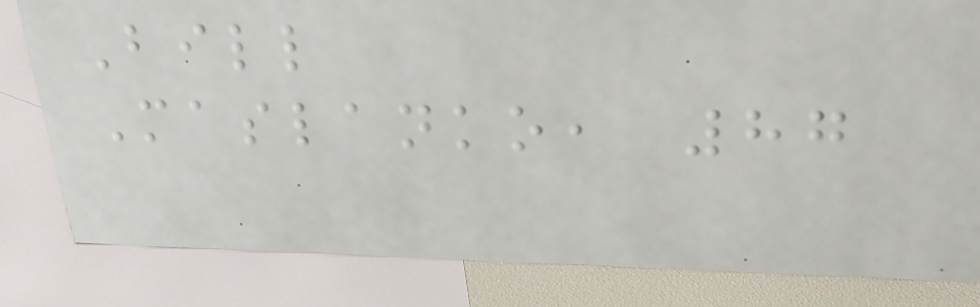Bill
Maslanko, 87
